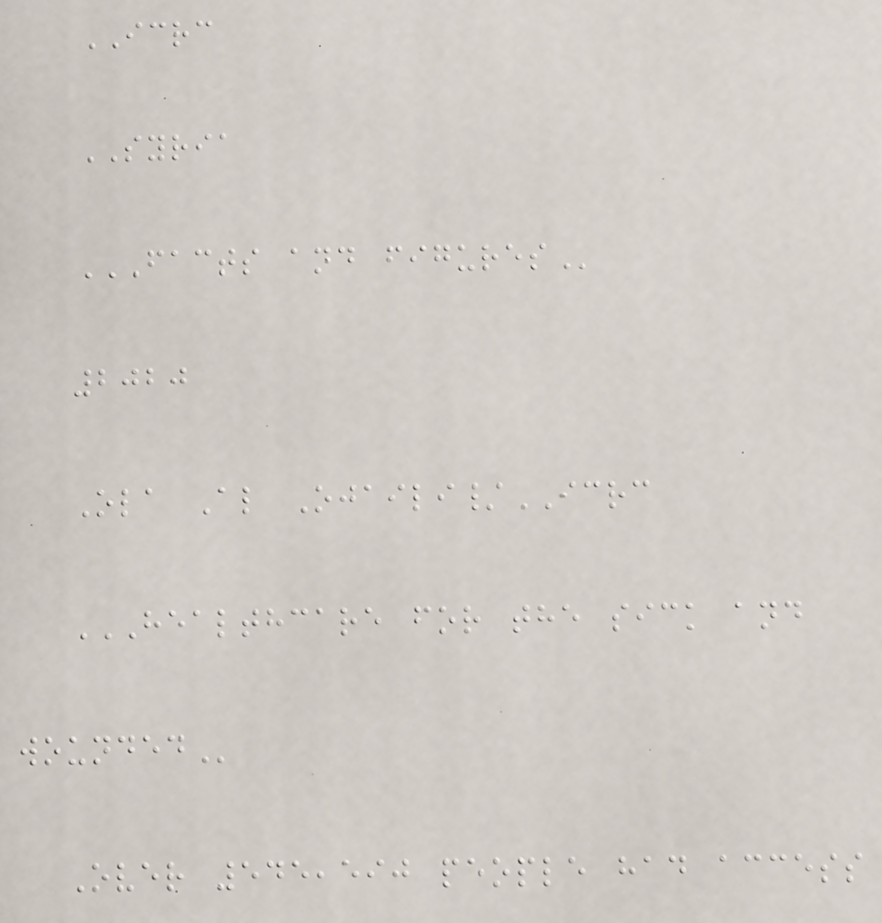ICRC
SYRIA
FACTS AND FIGURES
2020
Ola Al Ojaili/ICRC
HEALTHCARE FOR THE SICK AND
WOUNDED
Over 545,590 people had access
